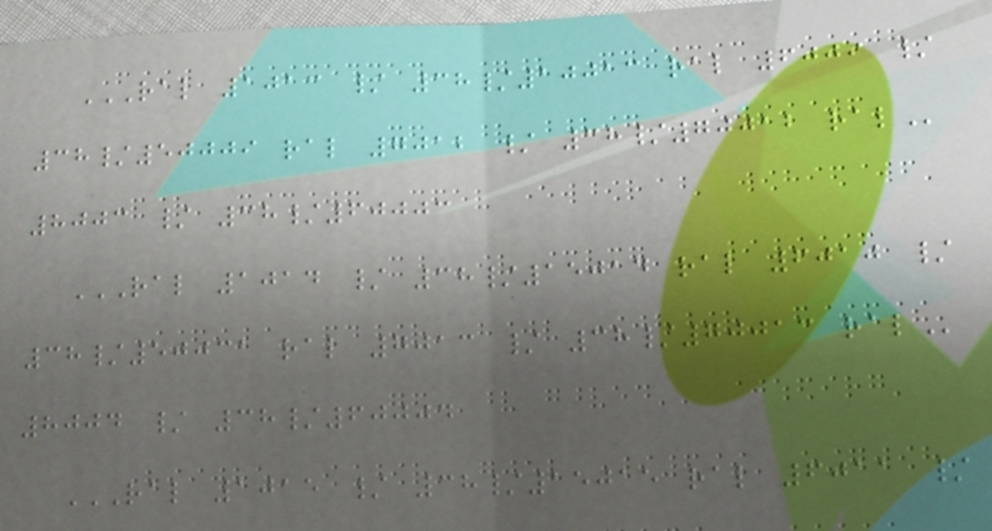RAL 1013 / 38/10013 RAL 6009 /
38/50009 RAL 7012 / 38/70012 RAL
8003 / 38/60003
RAL 1014 / 38/15014 RAL 6010 /
38/50031 RAL 7013 / 38/70013 RAL
8004 / 38/60004
RAL 1015 / 38/15015 RAL 6011 /
